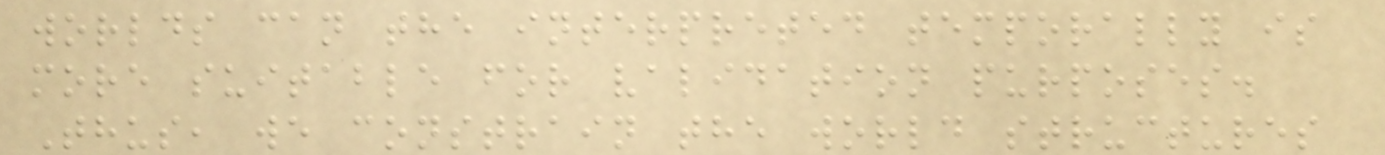worlds can the interpreted temporally is
more suitable for validation purposes.
Thus, we constrain the world structures
